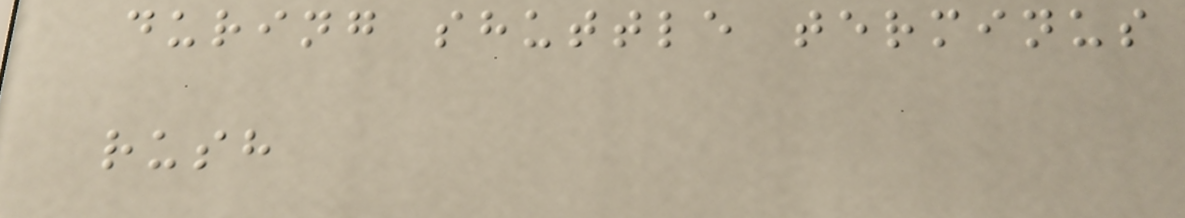during shuttle terminus
rush
